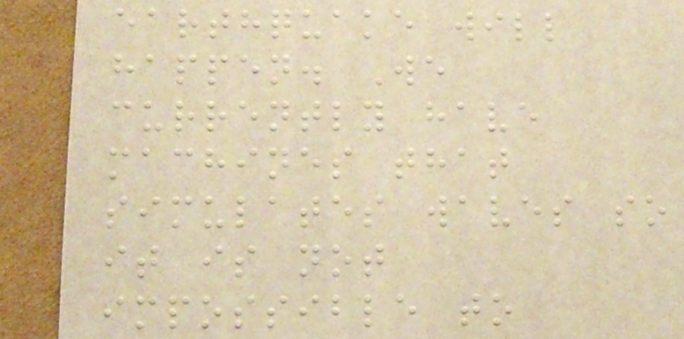earthquake will
happen. We
currently have
machines that
simulates waves so
it is not
impossible to
